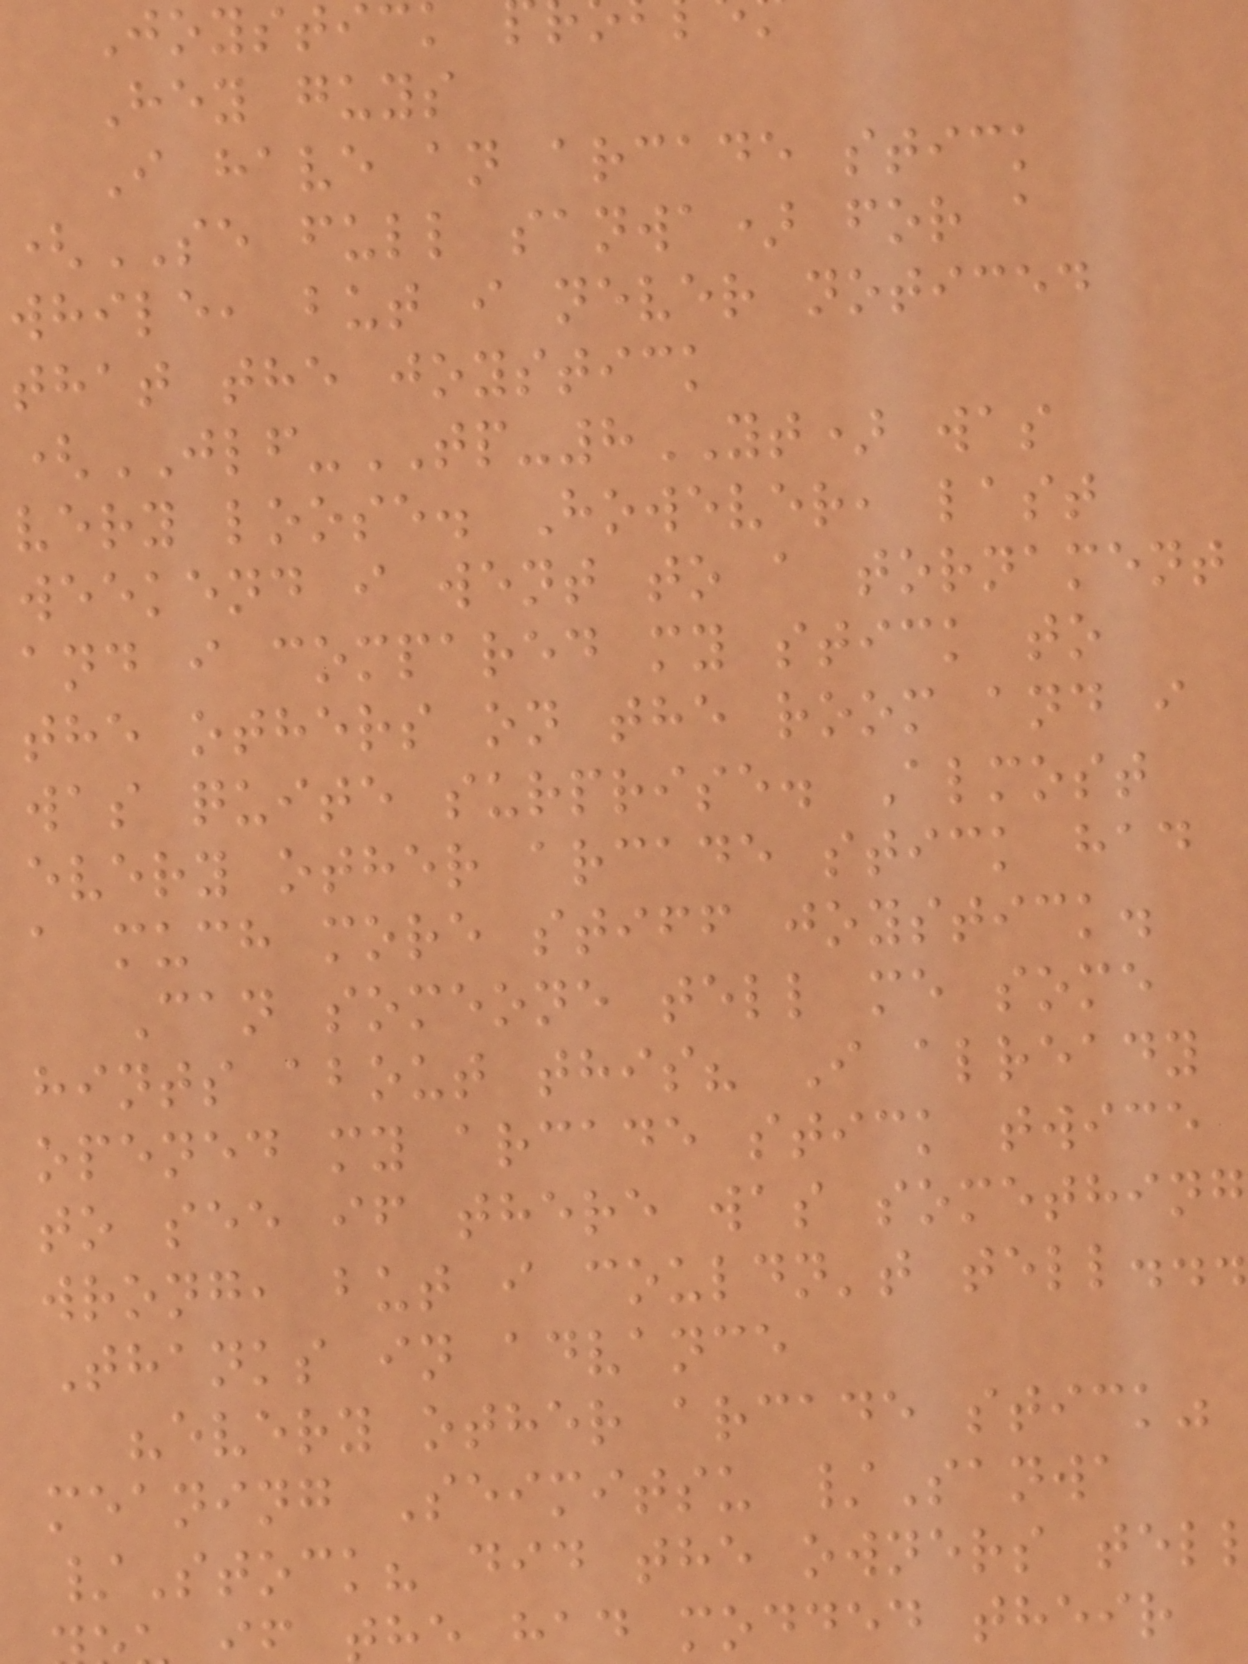Joystic
Hey guys
I have an arcade stick
(SE full sanwa) for a
while, but i never noticed
that the joystick
(JLF-TP-8YT) was
very loose. However, last
weekend i went to a tornament
and i compared my stick to
the others on the room and i
was quite surprise. Almost
every other arcade stick had
a much more stiff joystick.
Can someone tell me some
hints about this? I already
opened my arcade stick twice
to see if there was something
wrong, but i couldn't tell...
Thanks in advance
"every other arcade stick"
meaning Seimitsu /Sanwa
/Stock? did the owners tel
he had modded their
